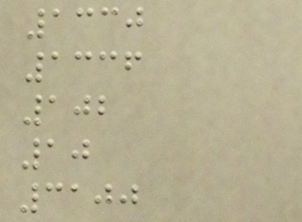1330
1336
102
10
3100
